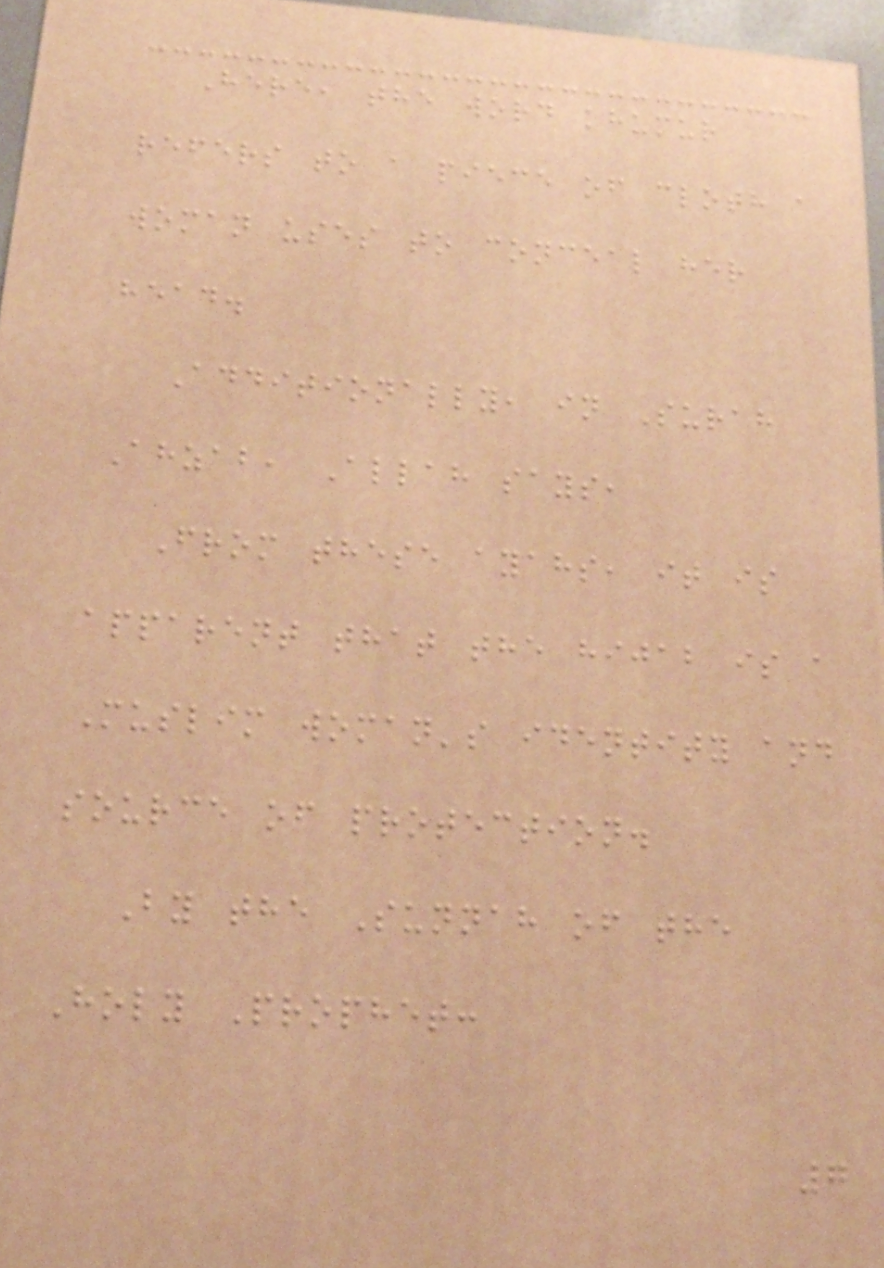Here, the word khumur
refers to a piece of cloth a
woman uses to conceal her
head.
Additionally, in Surah
Ahzab, Allah says,
From these ayahs, it is
apparent that the hijab is a
Muslim woman's identity and
source of protection.
By the Sunnah of the
Holy Prophet:
7
